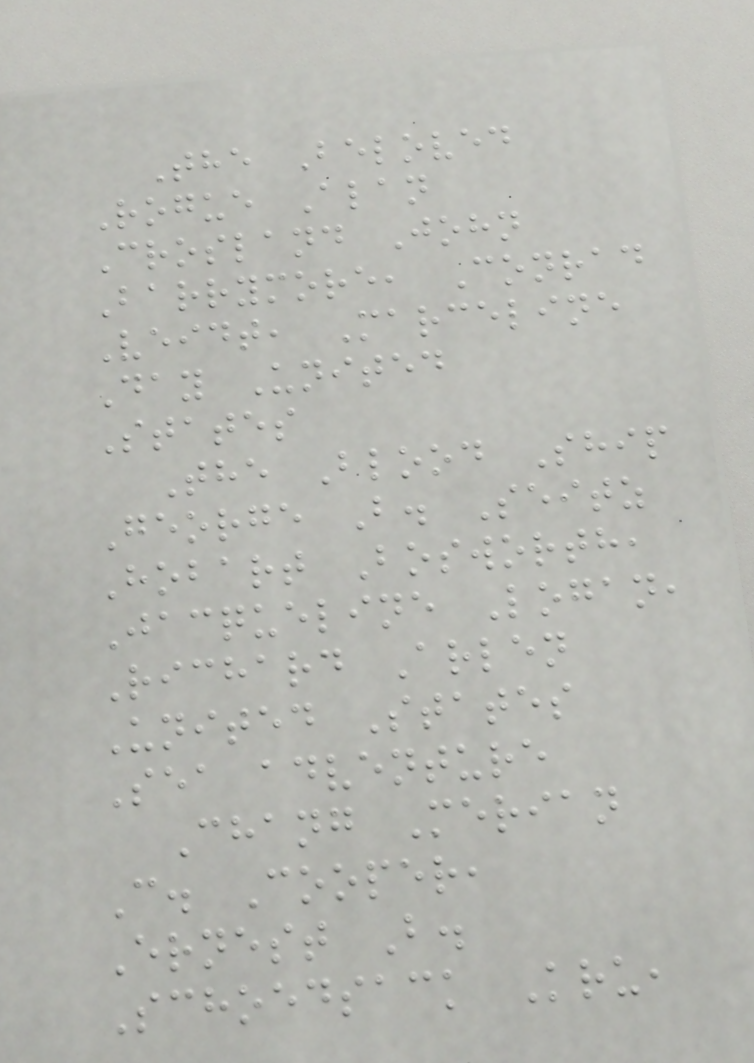The Beloved
Rogue Alan
Crosland John
Barrymore, Conrad
Veidt, Marceline
Day United
States
The Blood Ship
George B. Seitz
Hobart Bosworth,
Jacqueline Logan,
Richard Arlen
United States
Sea adventure
Chang Merian
C. Cooper,
Ernest B.
Schoedsack Kru,
